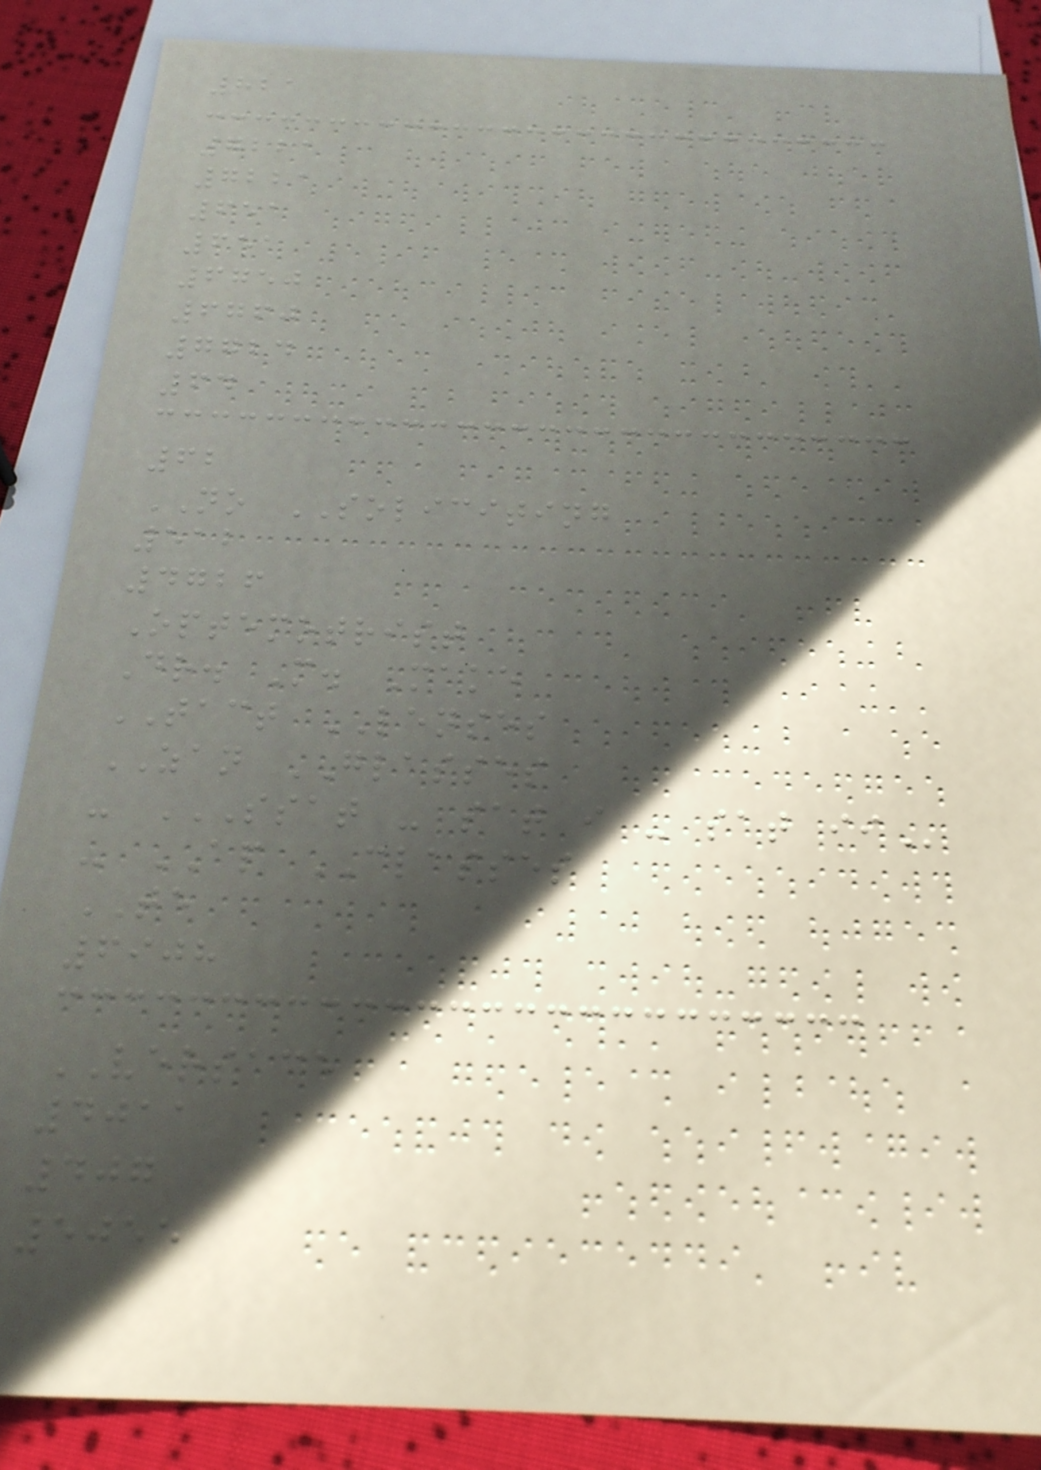821
7221
7221
651
651
6750
6760
7724
64
62
NO SOLICITING
512
4726
Optemotrist
Dr. M. Make
TACT LENSES
ZAN GLASSES
- SSAT - SAT I - SAT II
- AP CLASSES
TE
6908
VERSACE
4011
407
5055
